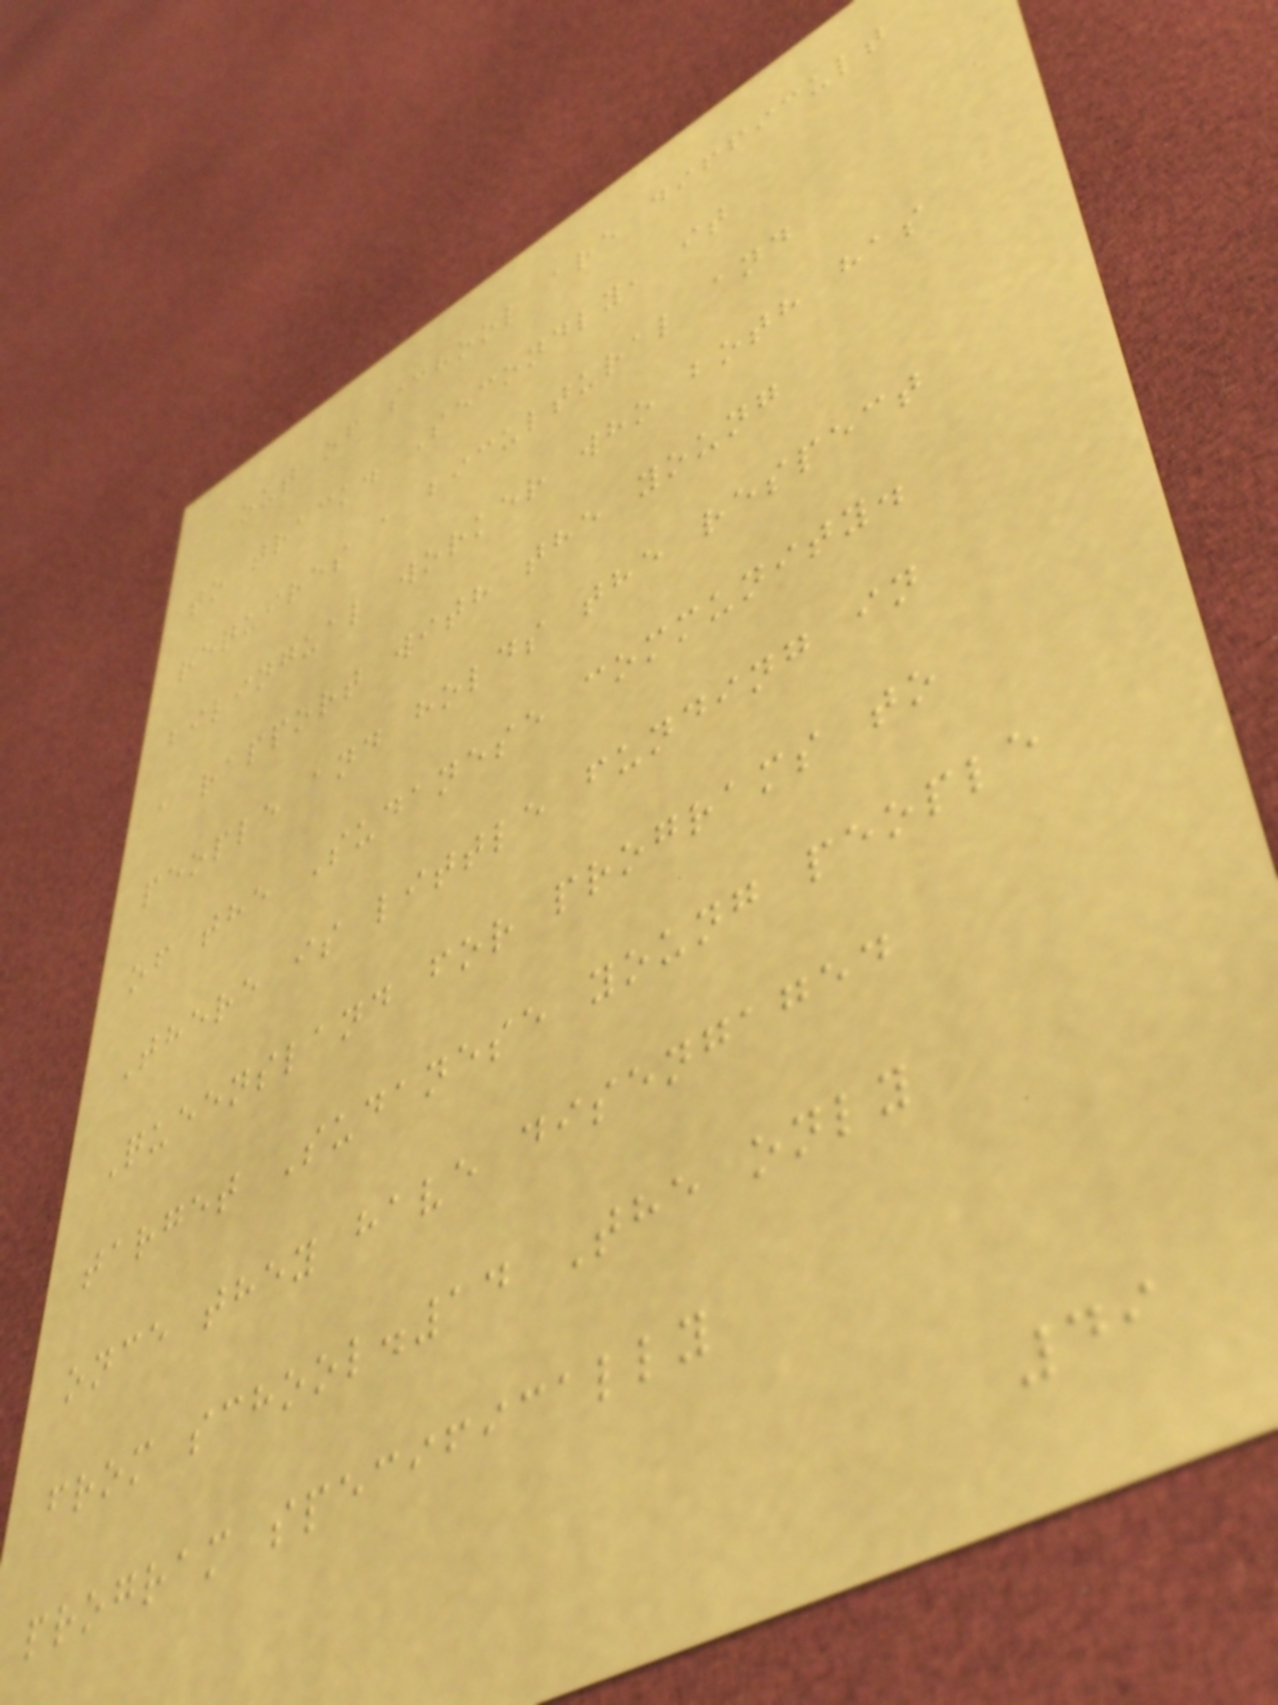out of school are difficult
to track. Secondly, it
requires a bicultural and
bilingual worker who both has
a rapport with the young
people and holds the respect
of the Sudanese community.
There is little funding in
Queensland for programs to
target Sudanese young people
once they have disengaged
from school.14 The only
program specifically
49
